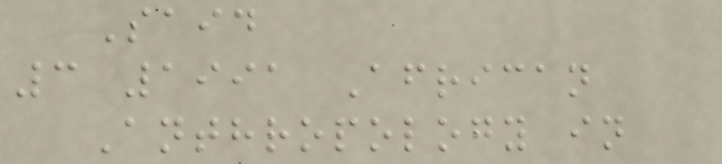Said
3 1991 African
Anthropology in
